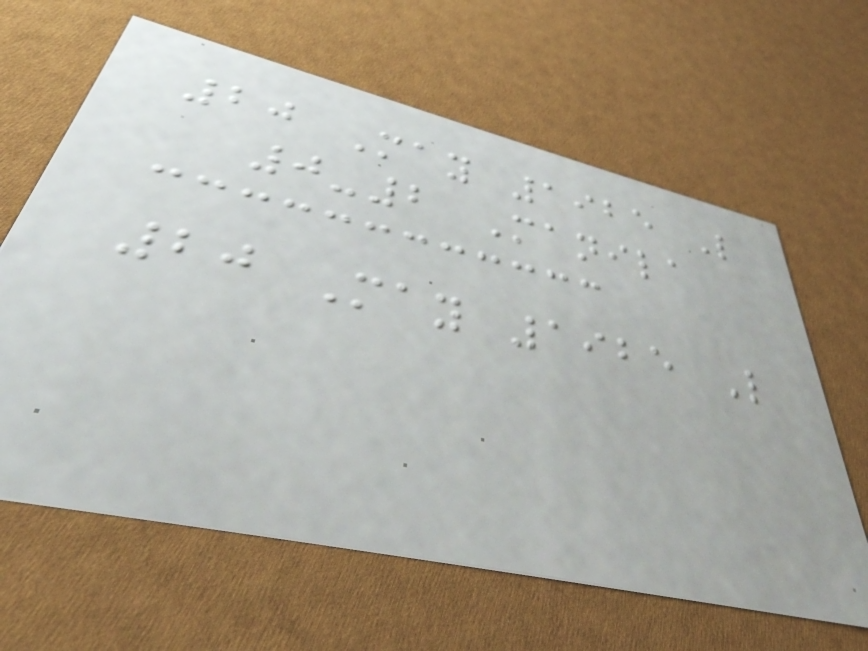20 May 1925 L
0-2 Manila
20 May 1925 L
